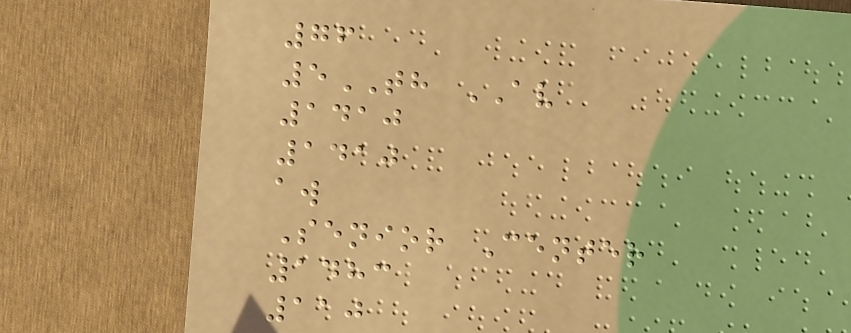76
5TH AV
1410
1410
aw
Senior Center
1483
110
